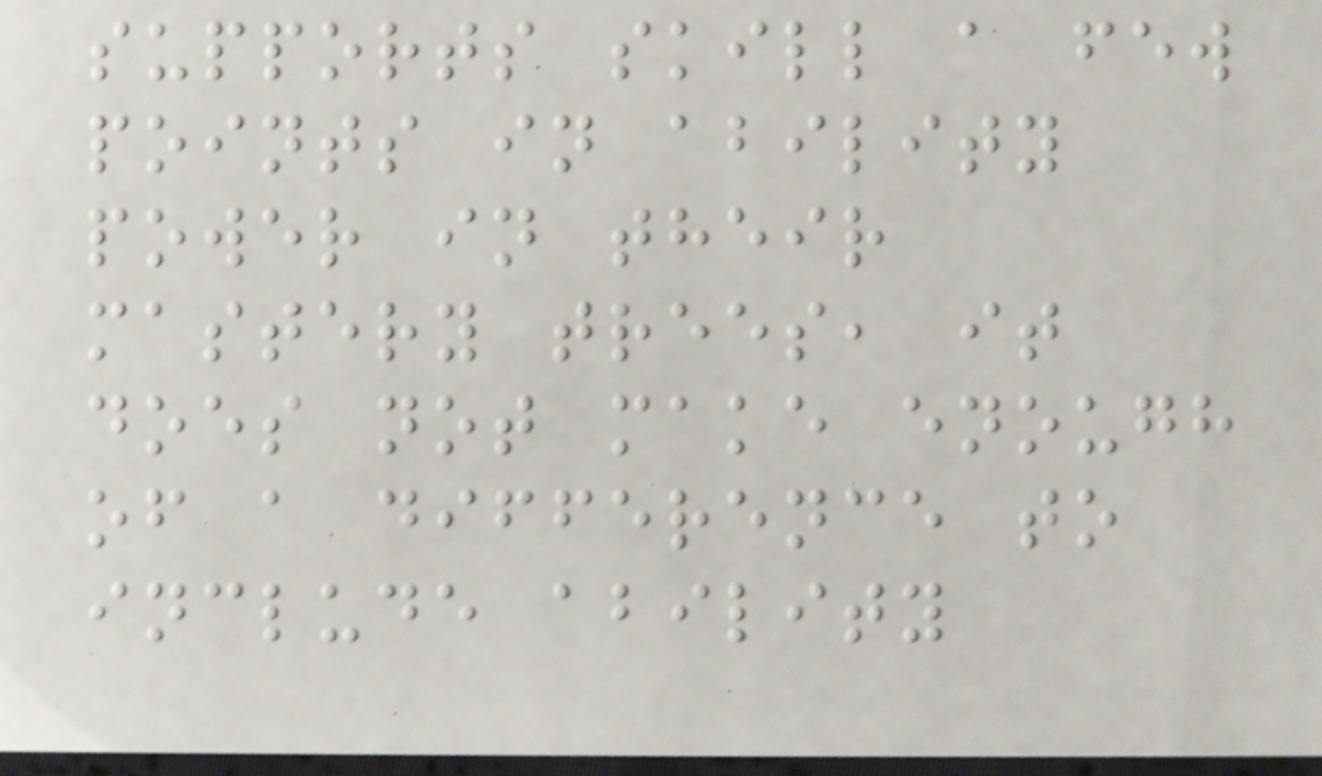supports skill a few
points in ability
power in their
mastery trees, it
does not make enough
of a difference to
include ability
